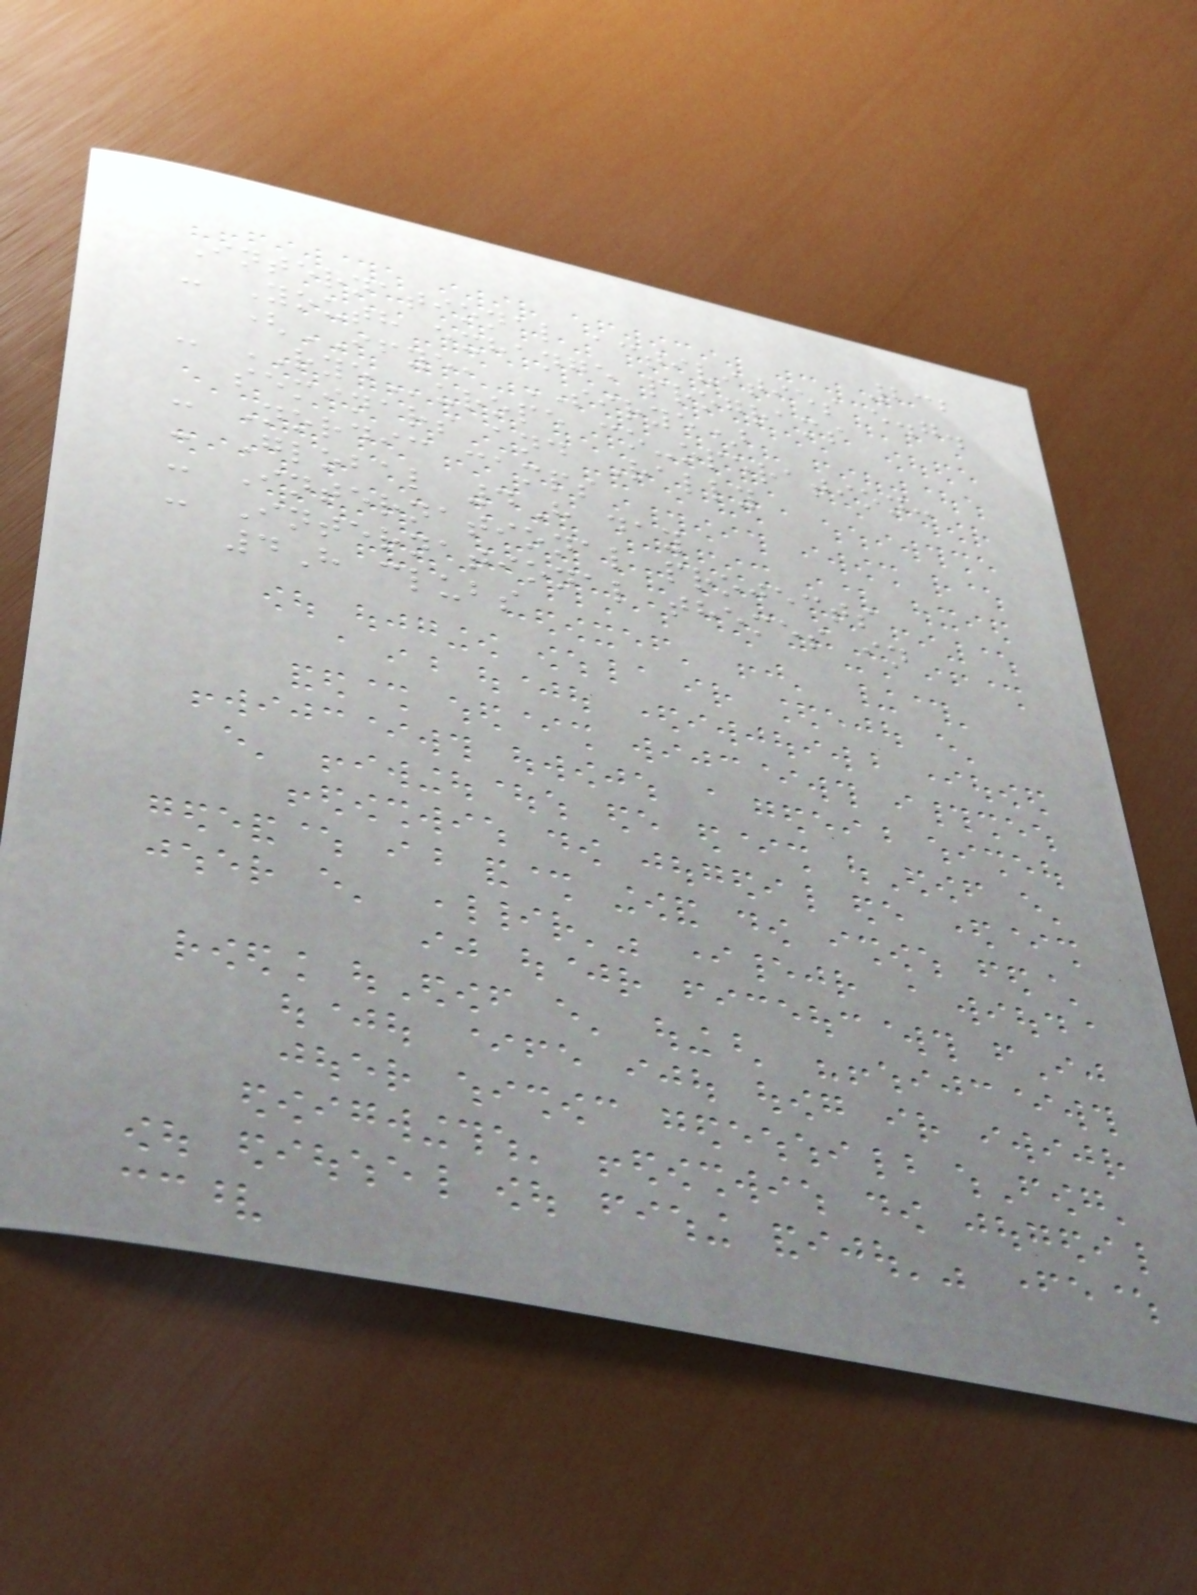232
International activities e.g.
- Youth exhange programs
(IFYE, SIRYE)
- RYEurope co-operation:
seminars and Rally
- Nordic camps
- Global 4H day
- International projects
- International themes in
4H clubs
